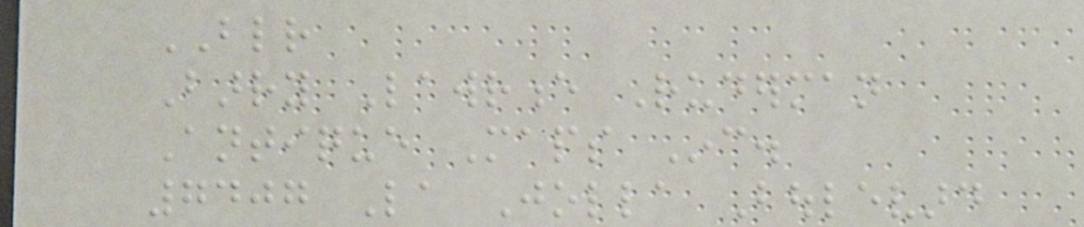BLR
Barry Lawrence Ruderman
Antique Maps Inc.
7407 La Jolla Boulevard
